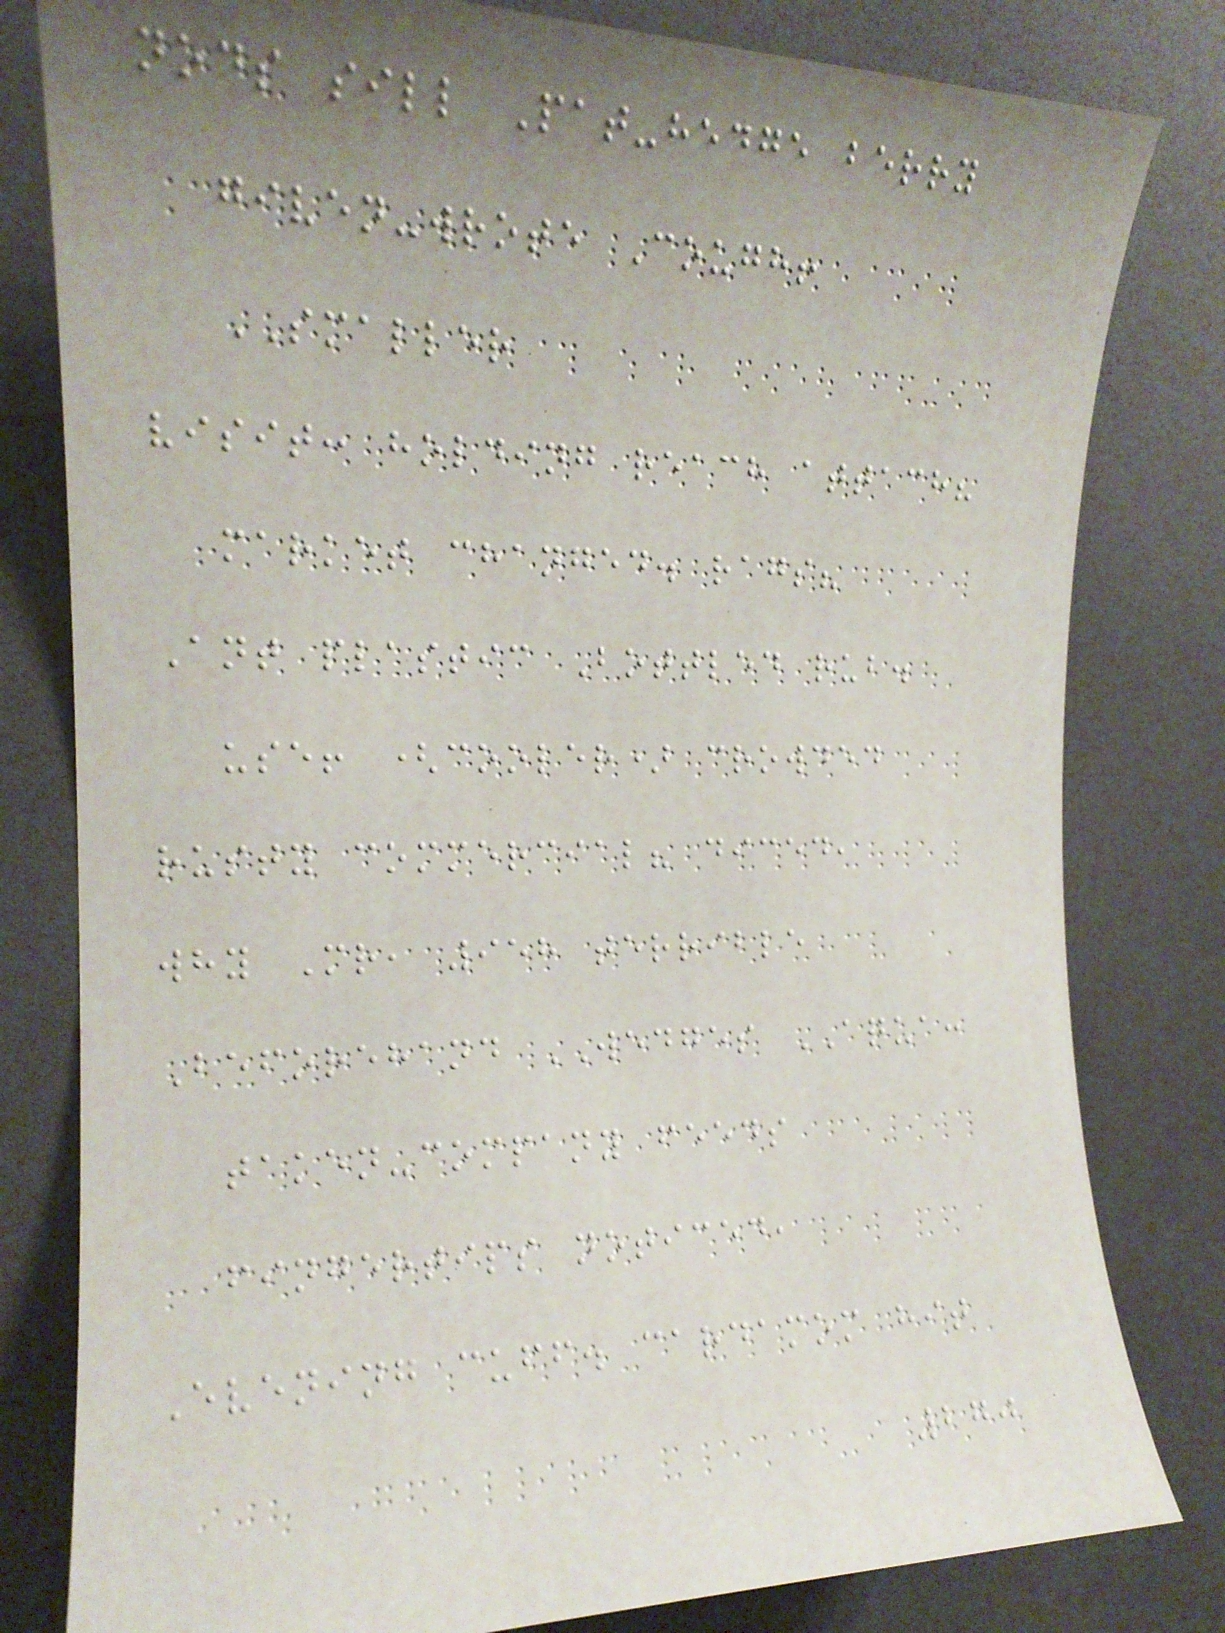nods sill Pat-hedge berry
given-wrote Cough!
SMALLER
visit: holding reach attach?
market changed. rags?
Ant plastic Bottled rub.
use! (cooler) crowded
rusty commercial? diced,
why Mr, 958 terrible
Beforehand WEDGES AQUA:
taken-company feeds
fingertips noticed,
Evening cuff. cardamom hit
270
